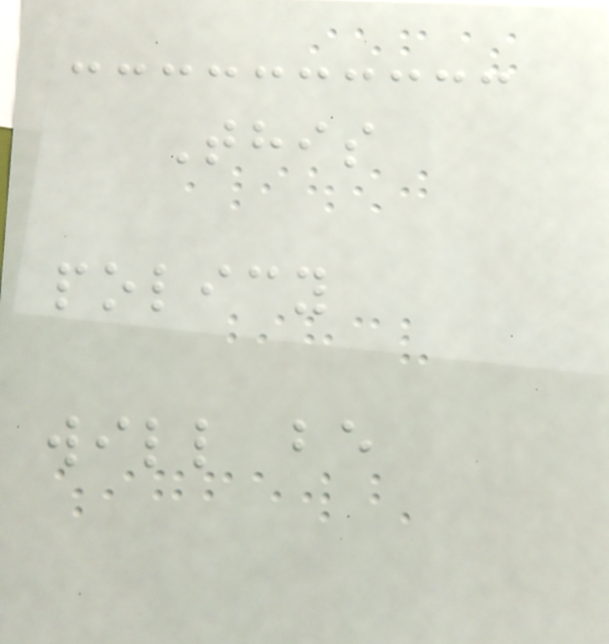This
policy
will be
